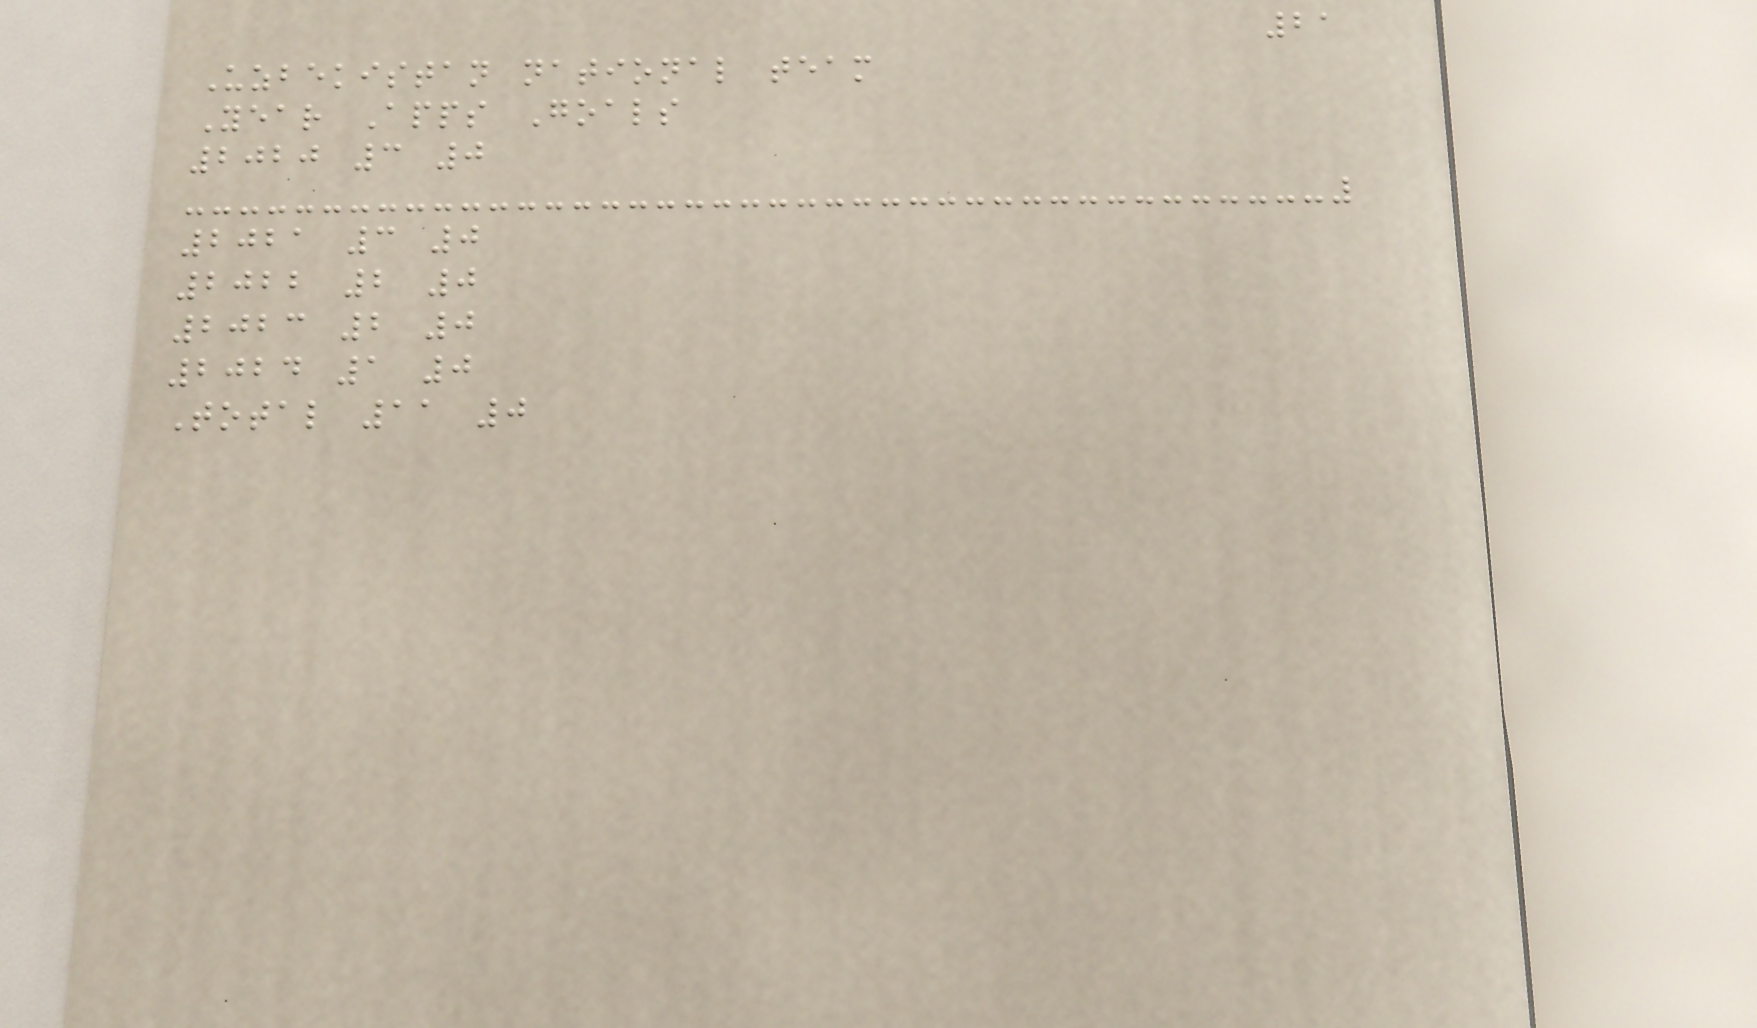21
Uzbekistan national team
Year Apps Goals
2020 3 0
2021 3 0
2022 2 0
2023 2 0
2024 1 0
Total 11 0
